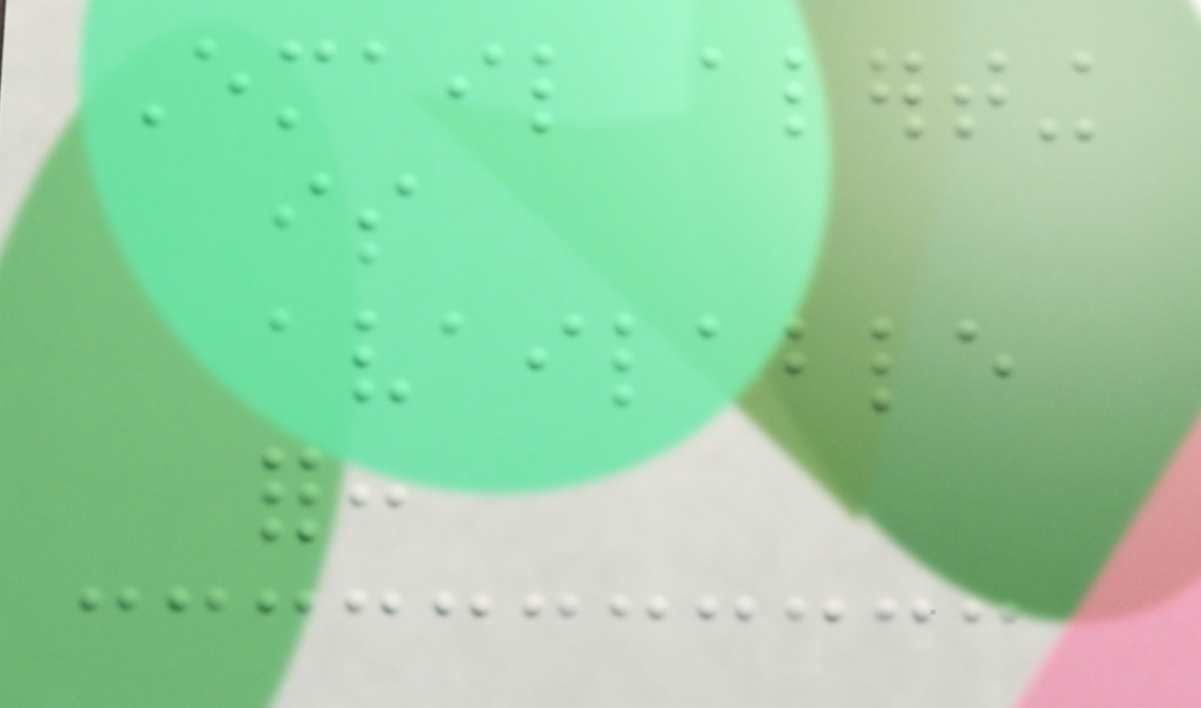Email alerting
is
available
for:
